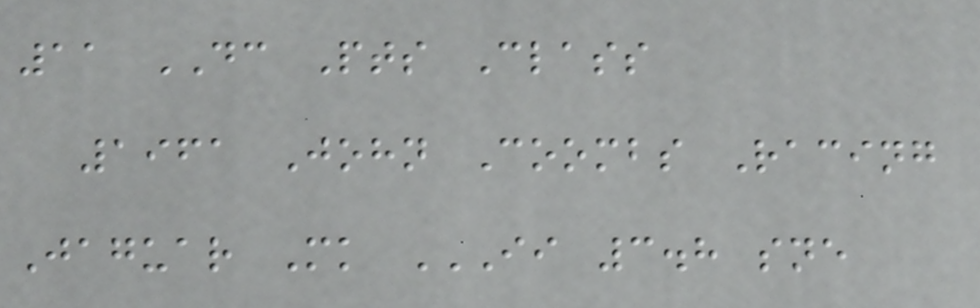11 DC Pts Class
1961 John Coombs Racing
Jaguar Mk II 3.8 SNE
